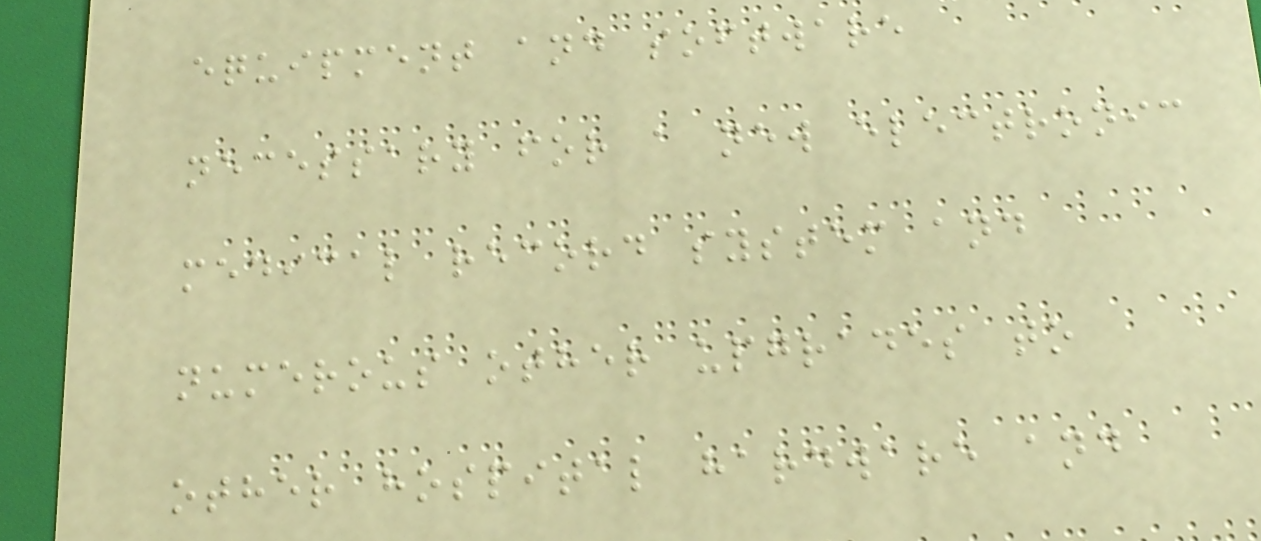equipment and software
necessary for a new electronic
medical record system and
numerous other upgrades to
other hospital hardware and
